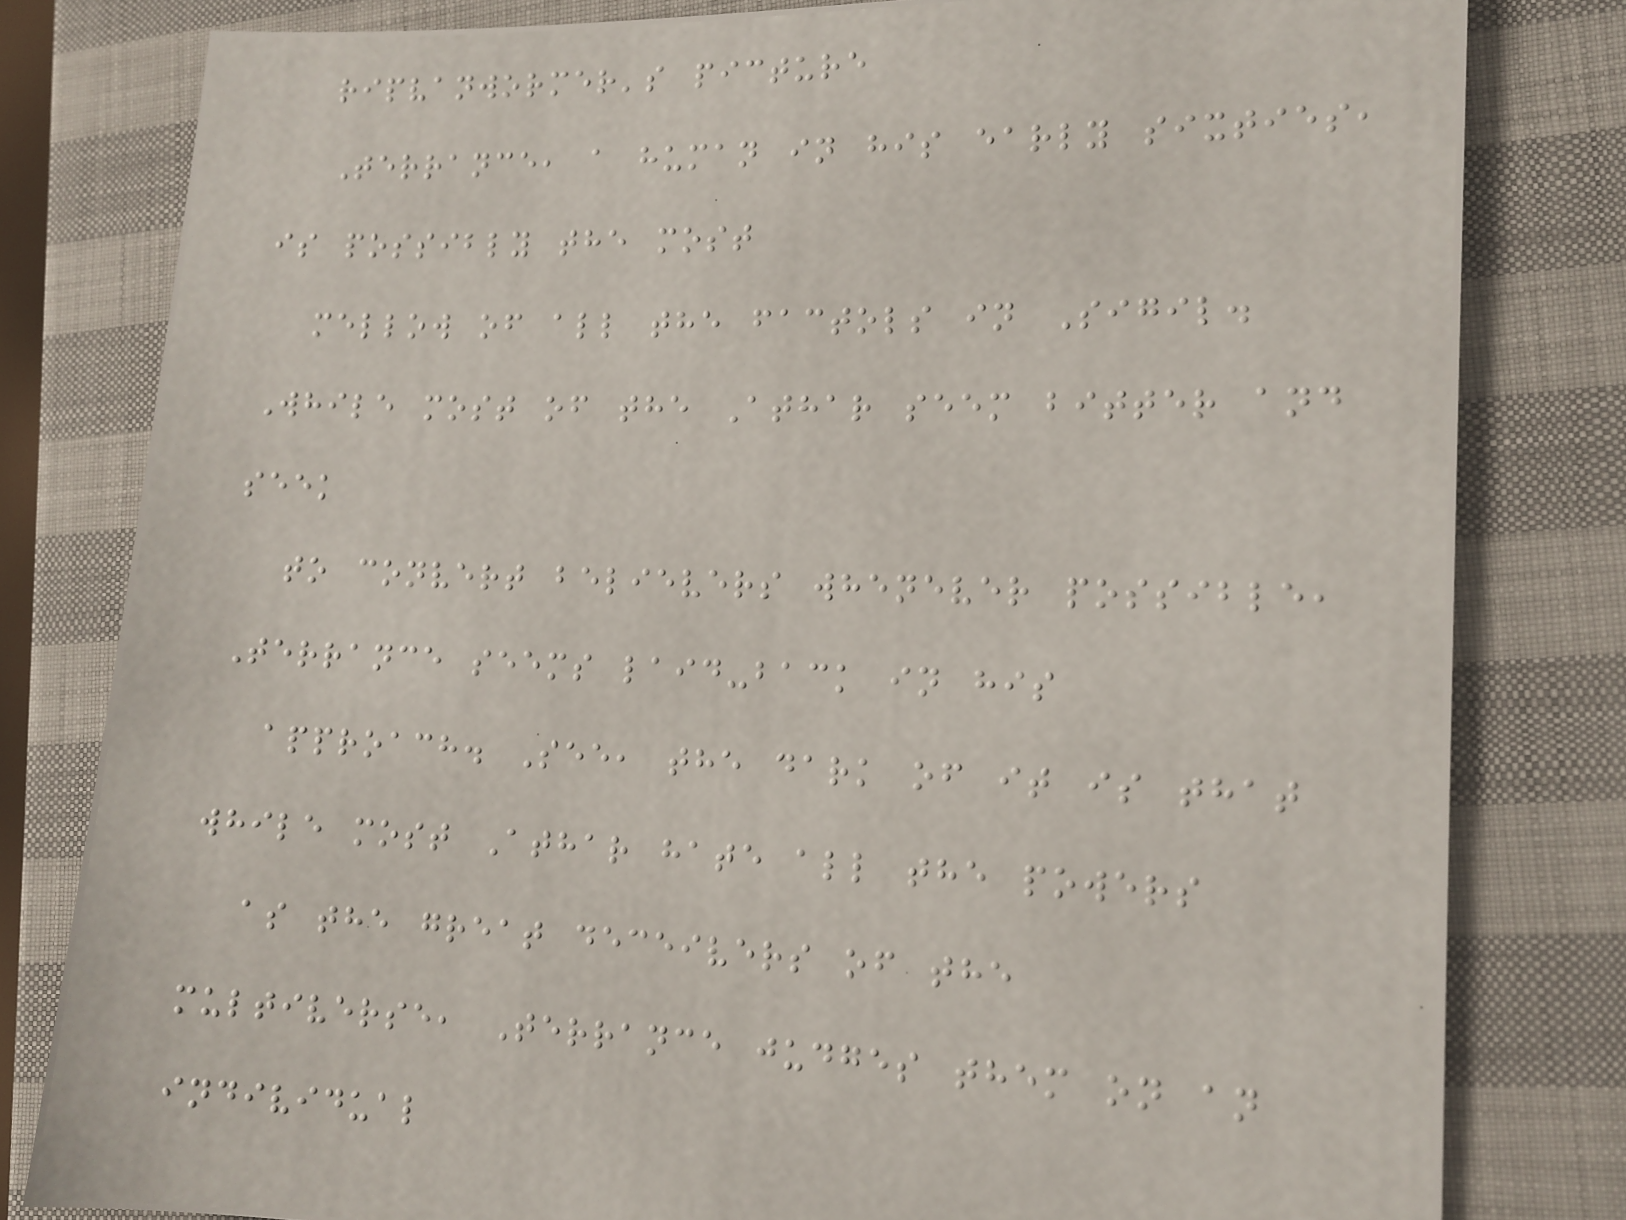ripvanwormer's picture
Terrance, a human in his early sixties,
is possibly the most
mellow of all the factols in Sigil.
While most of the Athar seem bitter and
seek
to convert believers whenever possible,
Terrance seems laid-back in his
approach. See, the dark of it is that
while most Athar hate all the powers
as the great deceivers of the
multiverse, Terrance judges them on an
individual
